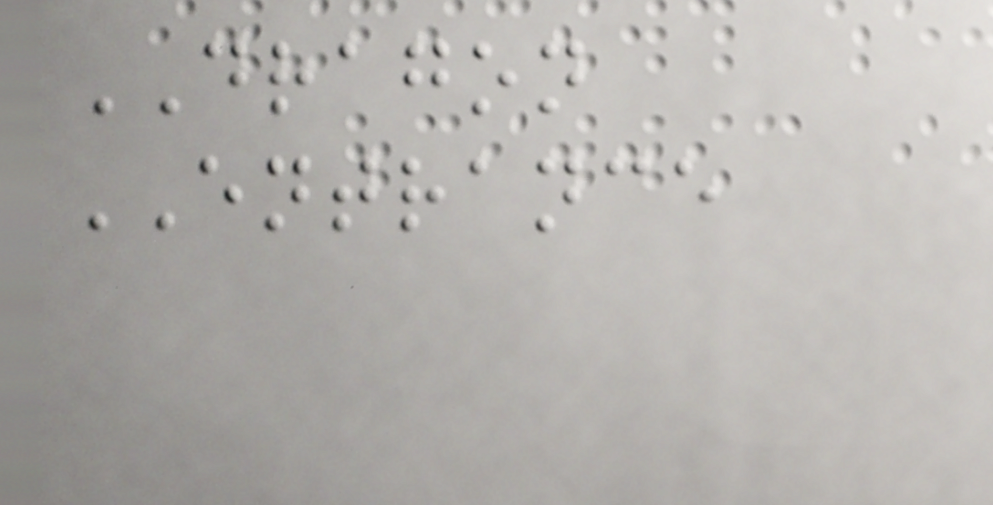DRAGON
ENTRANCE
